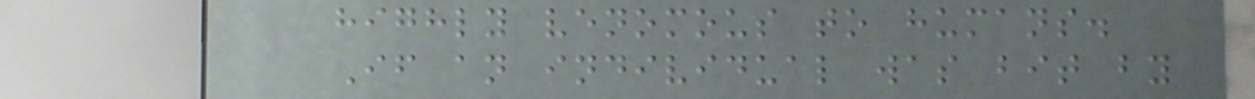highly venomous to humans.
If an individual was bit by
